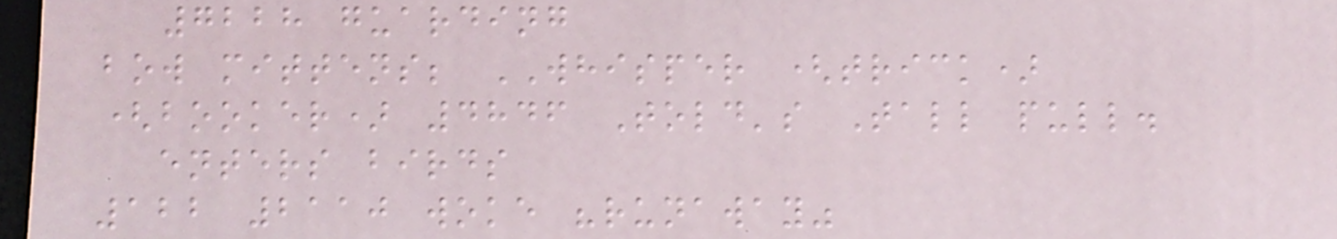7228 guarding
bow mittens; WHISPER (trick)
(booker) 4846 Told's Tall pull.
enters birds
122 2110 woke "runaway"
